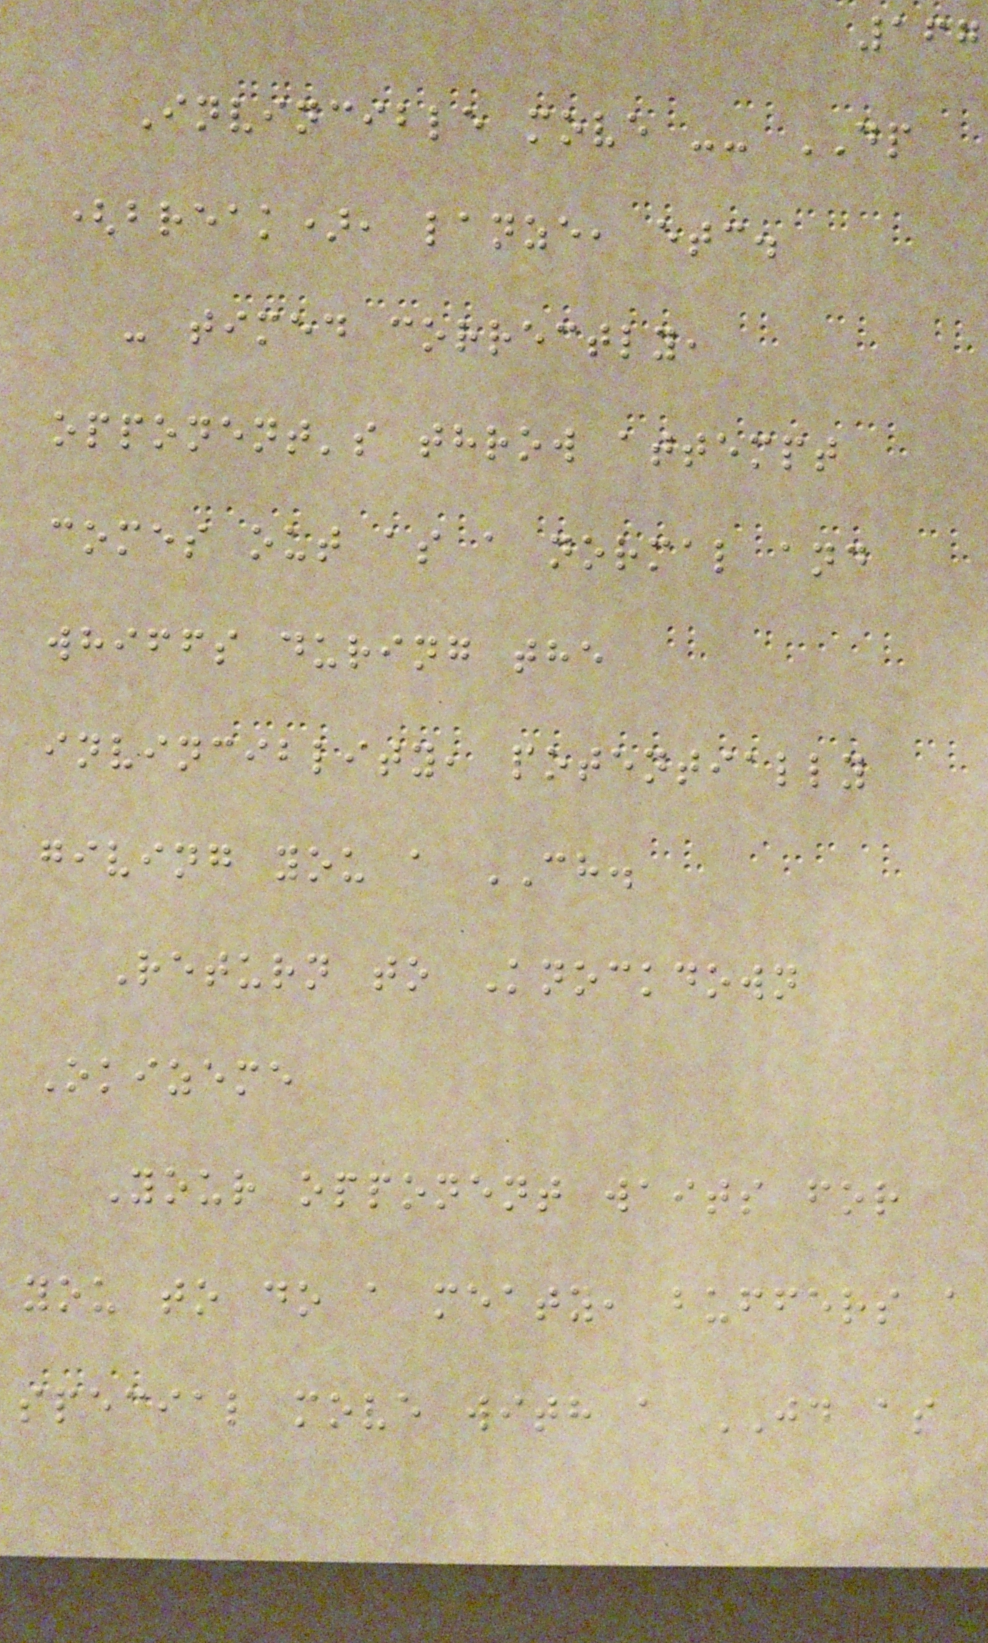167
Invincible move -- DP
(break), lanze, etc.
- timed correctly,
opponent's throw attempt
comes out as a normal and
whiffs during the
invinciblity, potentially
giving you a CH.
Return to Knockdown
Okizeme
Your opponent waits for
you to do a meaty, buffers a
special move with a JD as
